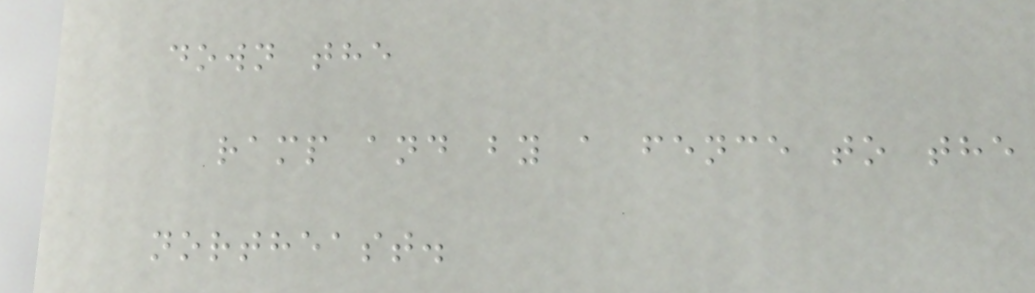down the
ramp and by a fence to the
northeast.
